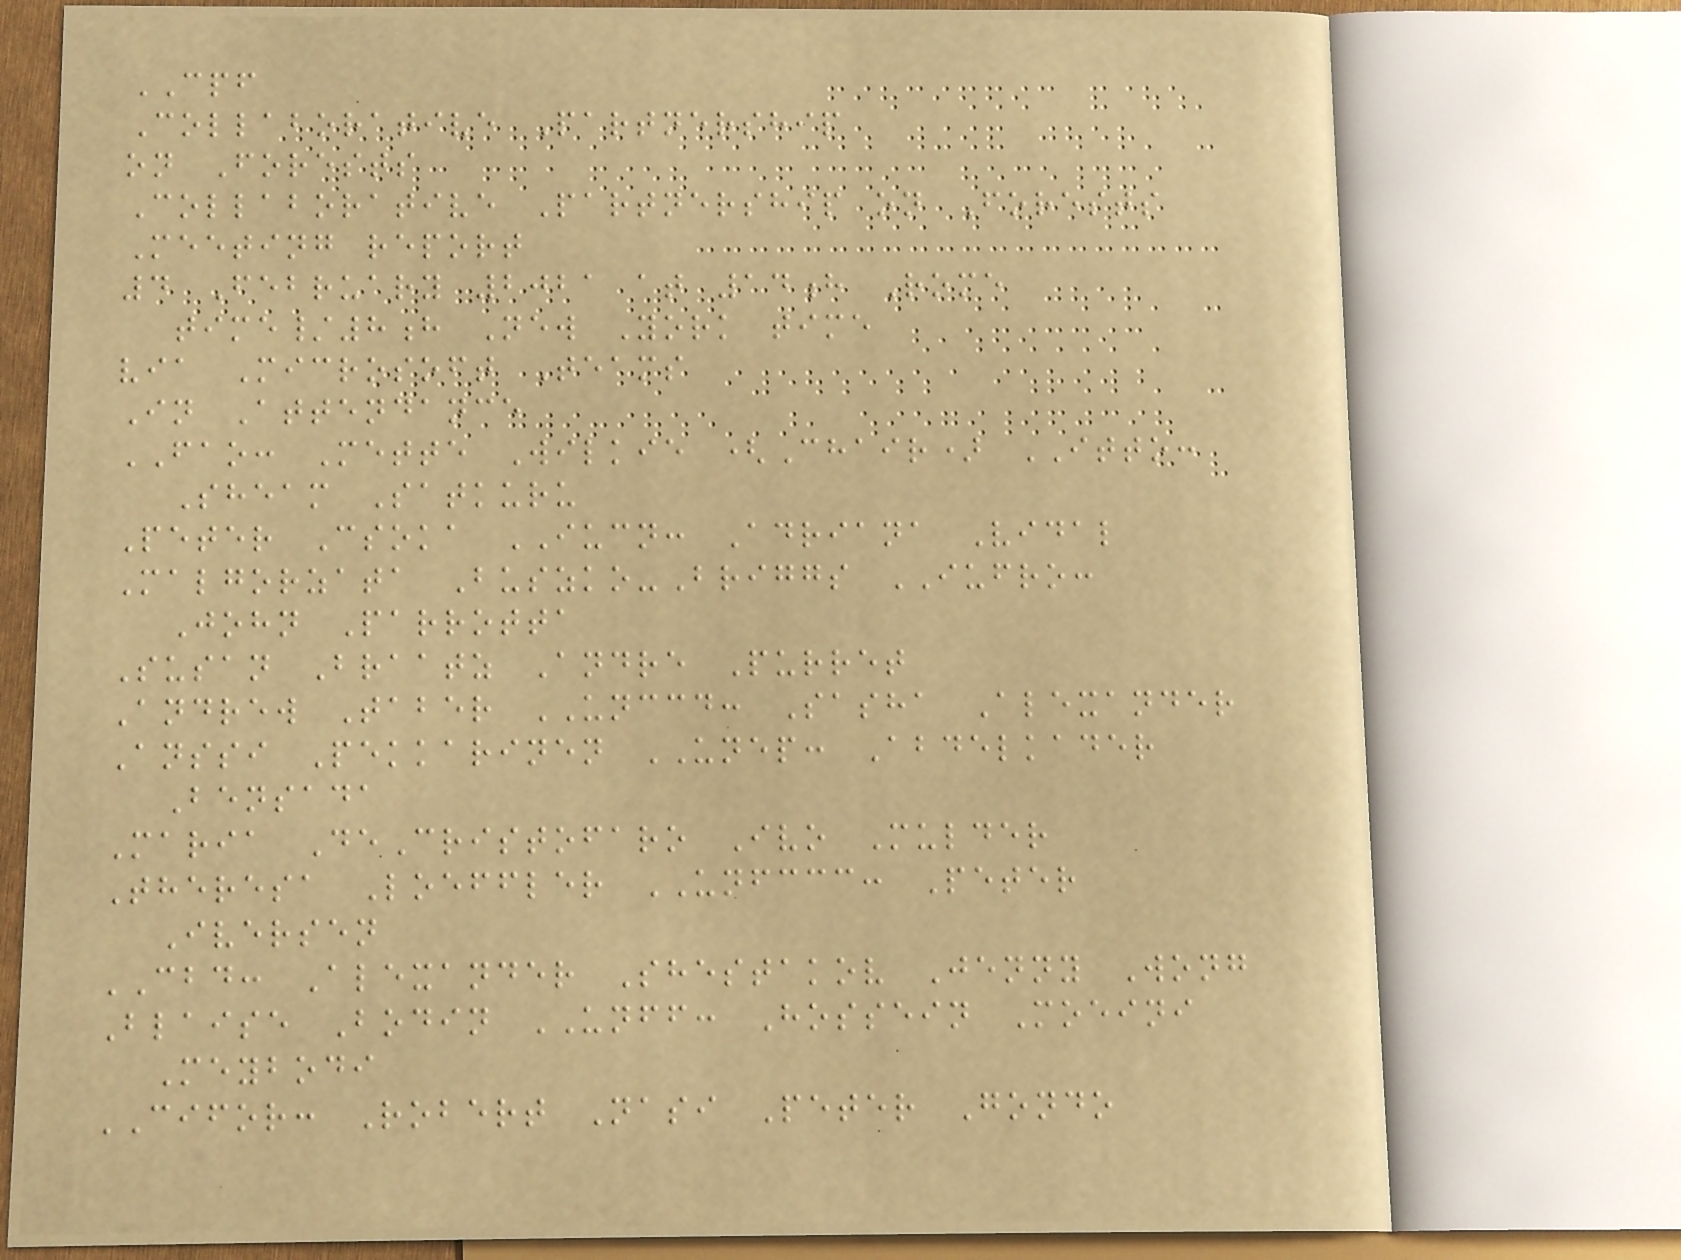CPF
Collaborative Partnership
on Forests
Collaborative Partnership on Forests
Meeting report
4 February 2021 at 14h Rome
time/8h New York time
via Microsoft Teams
In Attendance
FAO: Mette Wilkie (Chair) ITTO:
Sheam Satkuru
Peter Csoka IUCN: Adriana Vidal
Malgorzata Buszko-Briggs IUFRO:
John Parrotta
Susan Braatz Andre Purret
Andrew Taber UNCCD: Sasha Alexander
Anssi Pekkarinen UNEP: Abdelkader
Bensada
Maria DeCristofaro Ivo Mulder
Theresa Loeffler UNFCCC: Peter
Iversen
CBD: Alexander Shestakov Jenny Wong
Blaise Bodin UNFF: Hossein Moeini
Meybodi
CIFOR: Robert Nasi Peter Gondo
